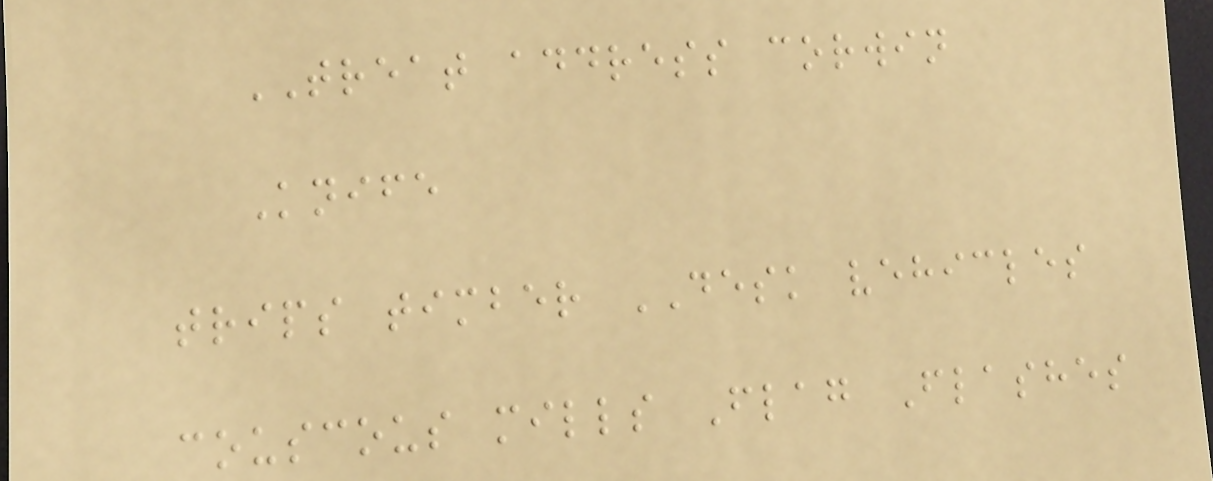TREAT address corwin
Knife
trips timber DESK vehicles
couscous mills Flag Flashes
